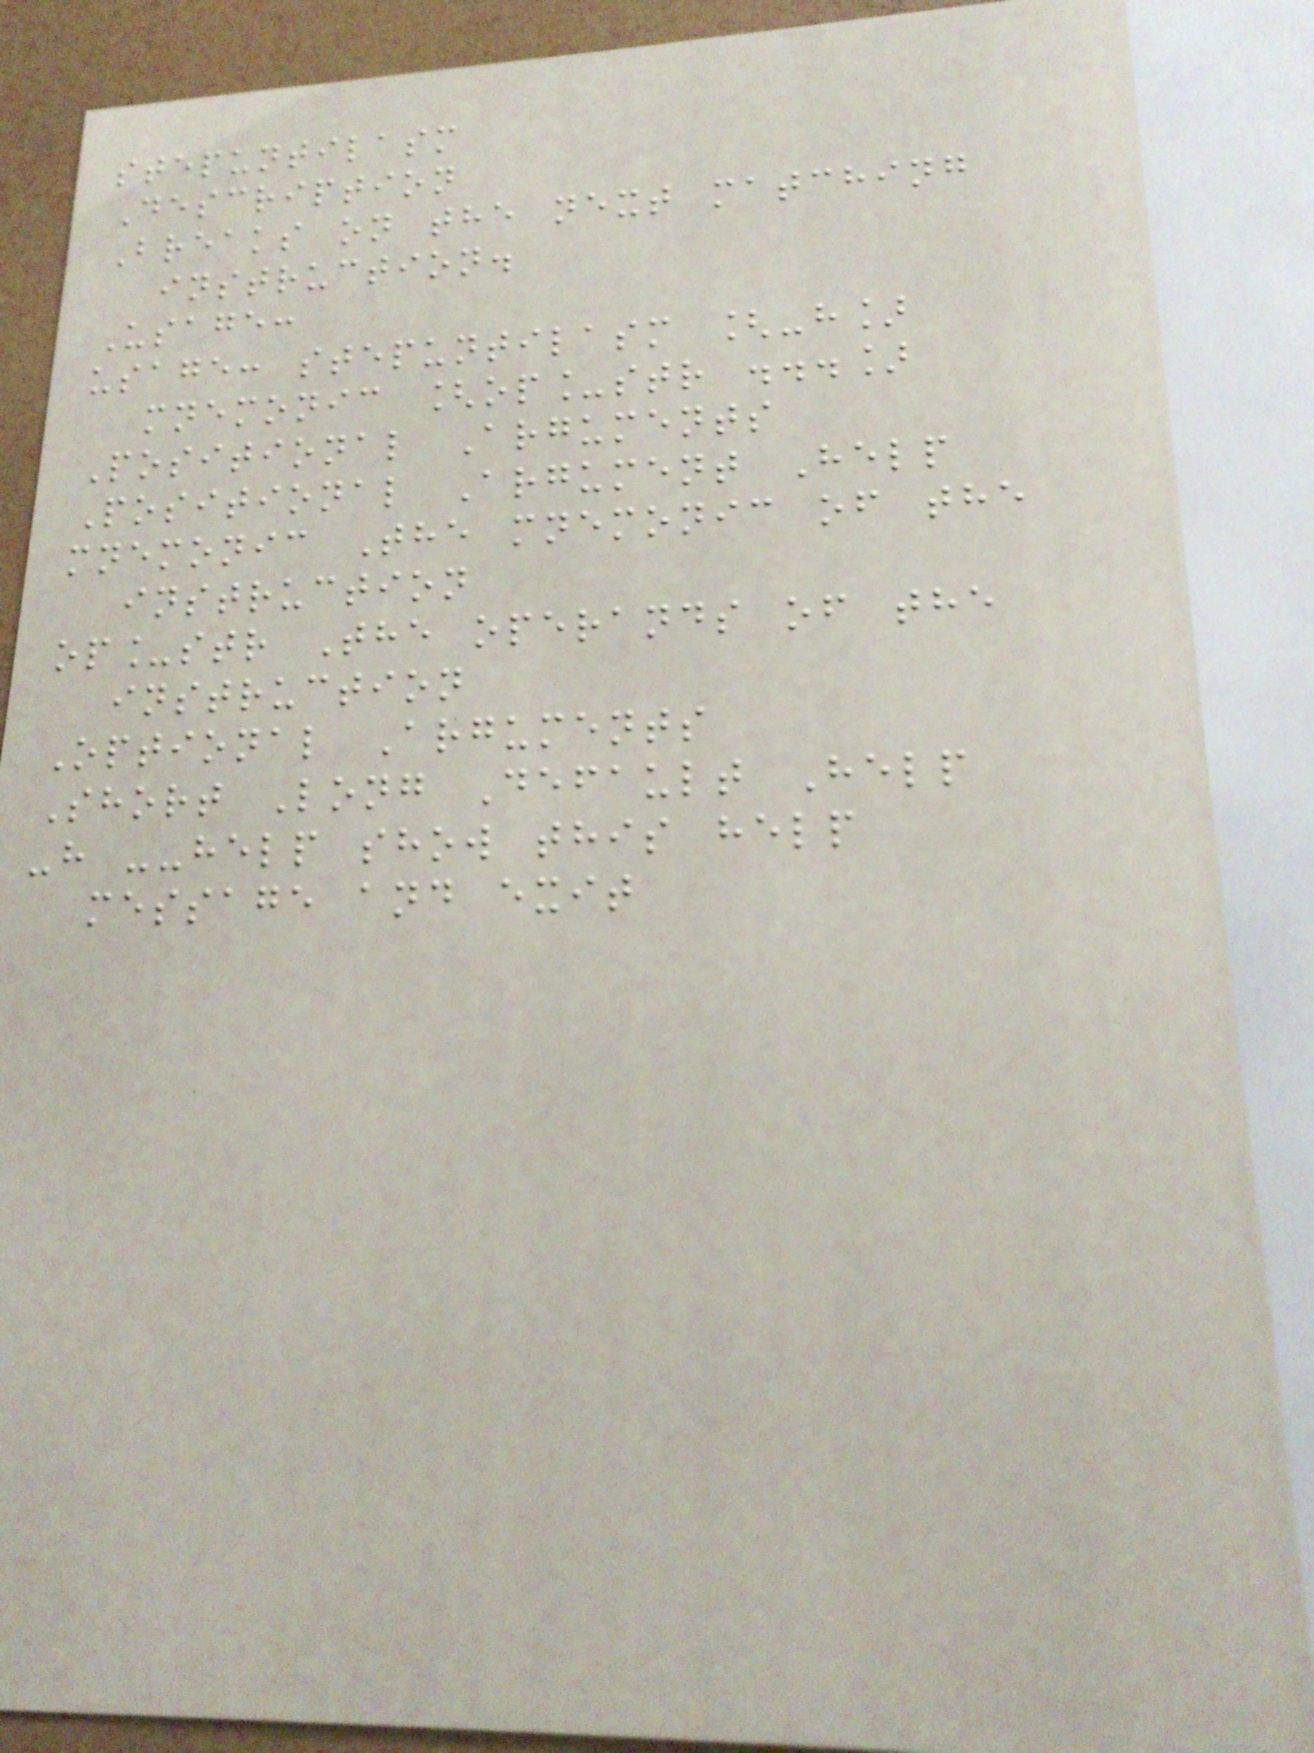stepuntilasm
Description
Breaks on the next matching
instruction.
Usage:
usage: stepuntilasm [-h]
mnemonic [op_str ...]
Positional Arguments
Positional Argument Help
mnemonic The mnemonic of the
instruction
op_str The operands of the
instruction
Optional Arguments
Short Long Default Help
-h --help show this help
message and exit
